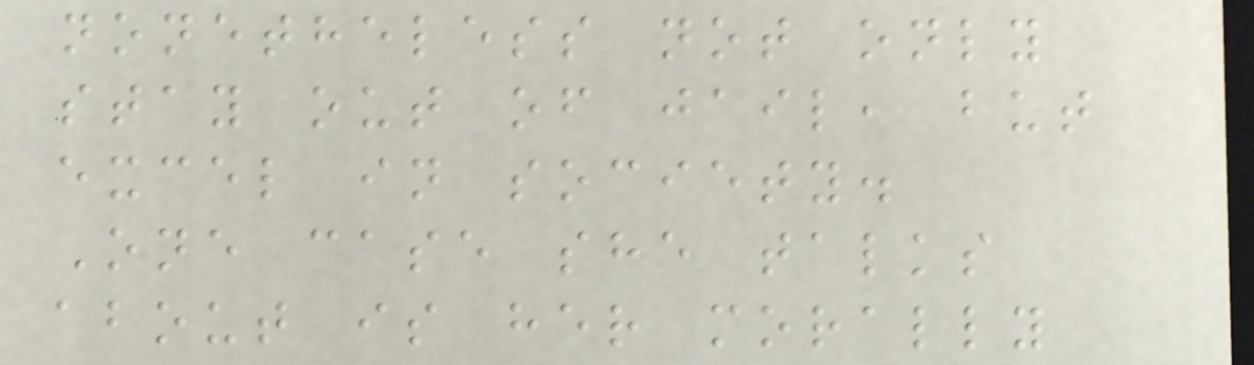nonetheless not only
stay out of jail, but
excel in society.
One case she talks
about is her morally
